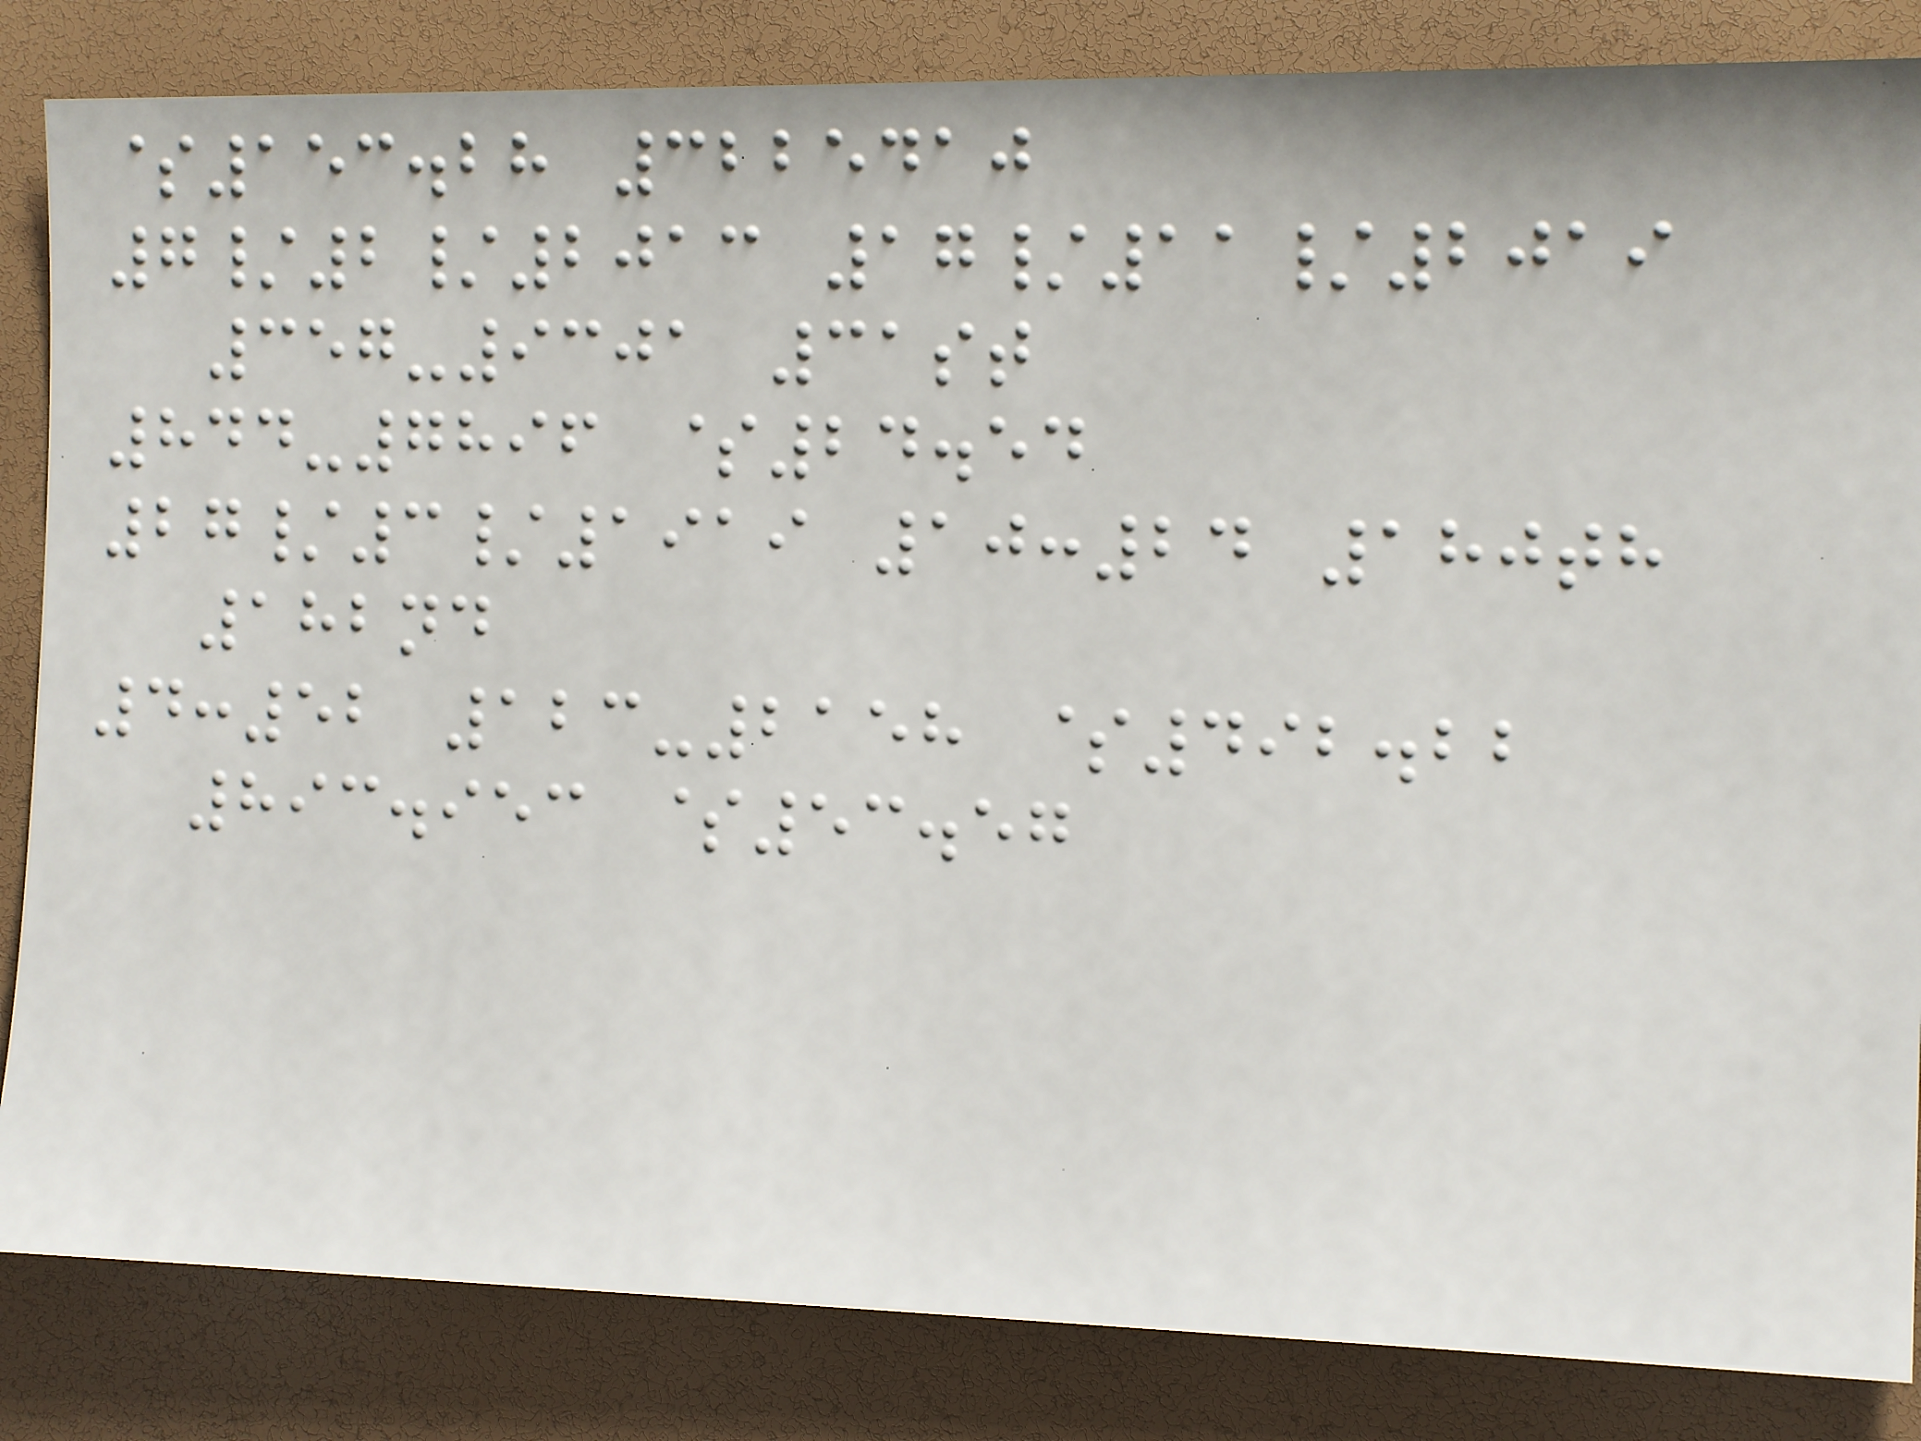$153.28 3225410
7/2/2013 17/11/2019
357-9301 31st
844-7896 $24.54
27/3/1919 10:24 180th
182nd
4:52 123-2158 $492.22
893.953 $53.57
